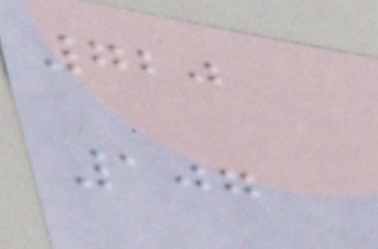720
107
